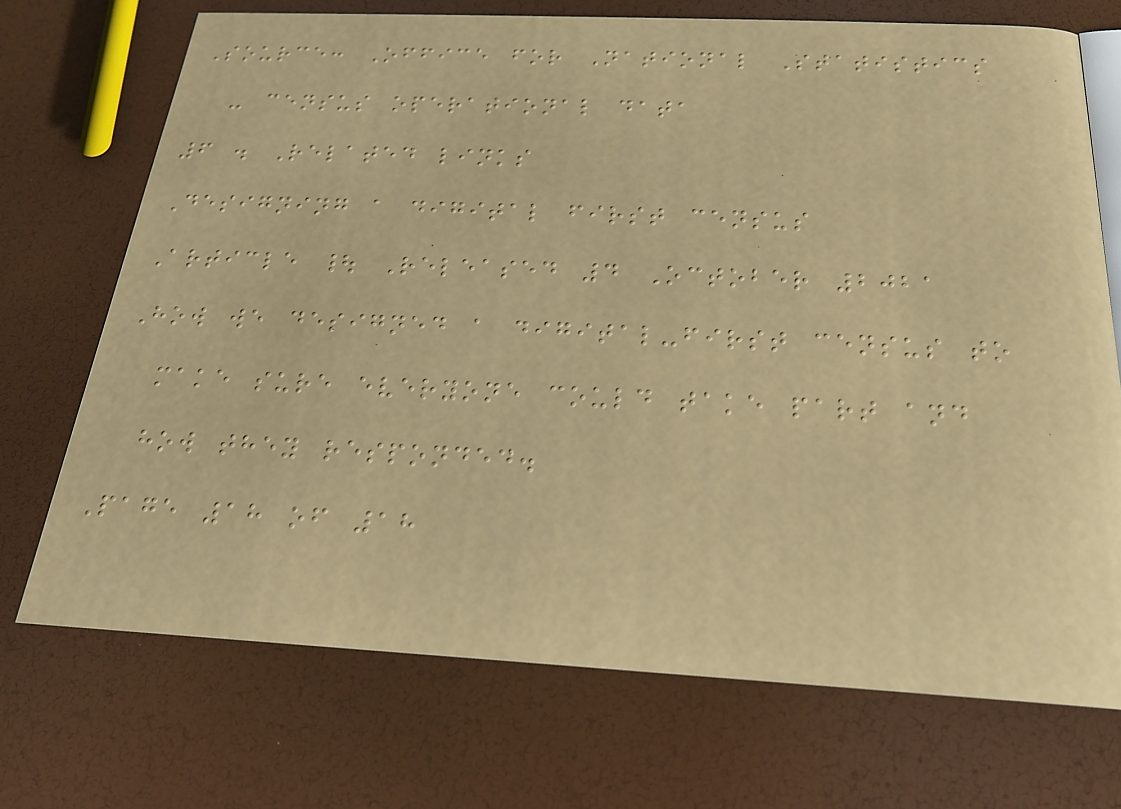Source: Office for National Statistics
- census operational data
6 . Related links
Designing a digital first census
Article | Released 4 October 2021
How we designed a digital-first census to
make sure everyone could take part and
how they responded.
Page 18 of 18
